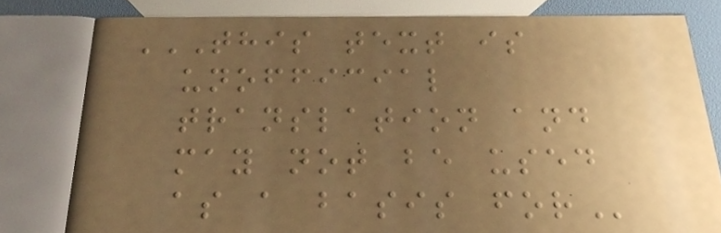THIS TEXT IS
UNOFFICIAL
TRANSLATION AND
MAY NOT BE USED
AS A BASIS FOR
